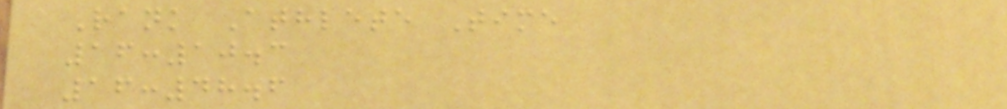Rank Athlete Time
16:10.3
16:48.6
